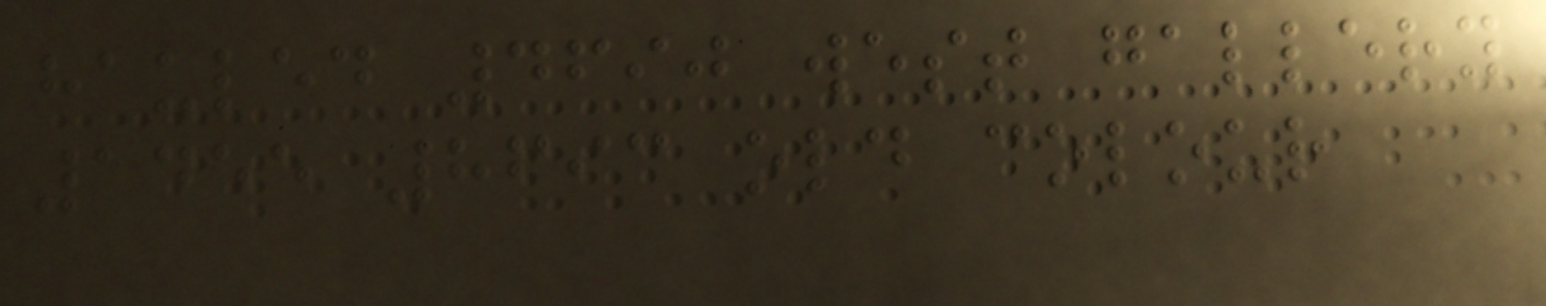hauled 4690 west gallery
1455 8693 old colour
